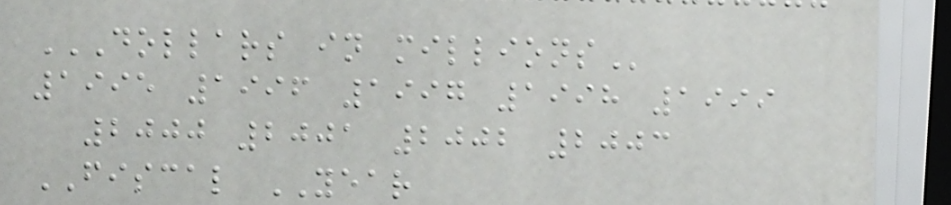DOLLARS IN MILLIONS
1995 1996 1997 1998 1999
2000 2001 2002 2003
FISCAL YEAR
